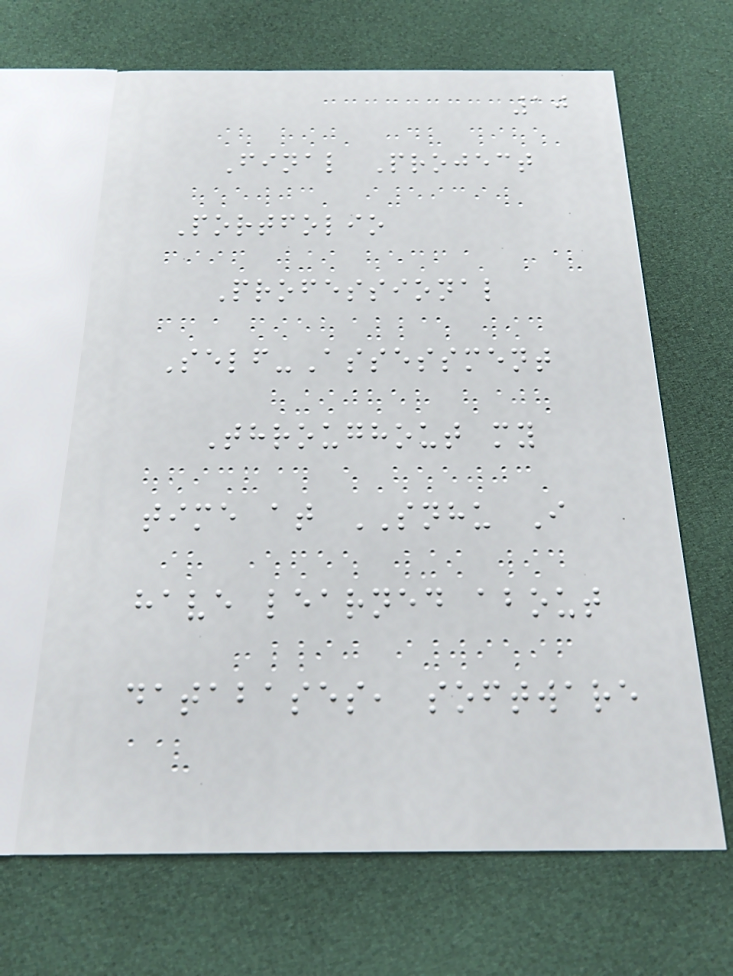10
Final Project
Portfolio
Professional
Self-Assessment
Throughout my
time at SNHU I
have learned about
databases, software
